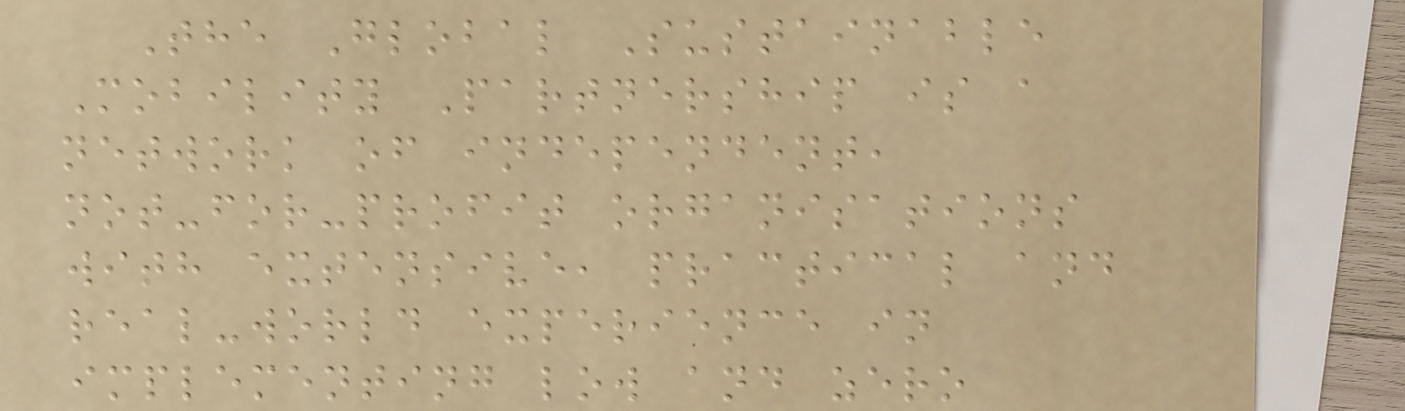The Global Sustainable
Mobility Partnership is a
network of independent,
not-for-profit organisations
with extensive, practical and
real-world experience in
implementing low and zero
